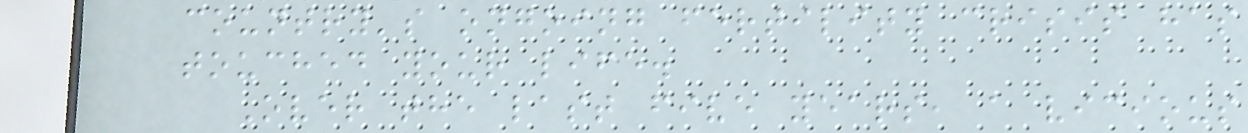country's ongoing fertility crisis has
touched your life.
Over the last five years, a vicious
